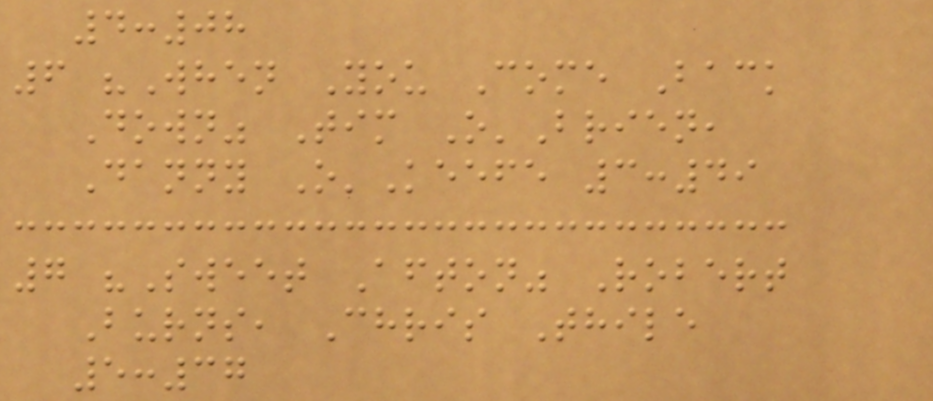4:08
6 "When You Come Back
Down" Tim O'Brien,
Danny O'Keefe 3:49
7 "Sweet Afton" Robert
Burns, Chris Thile
5:37
